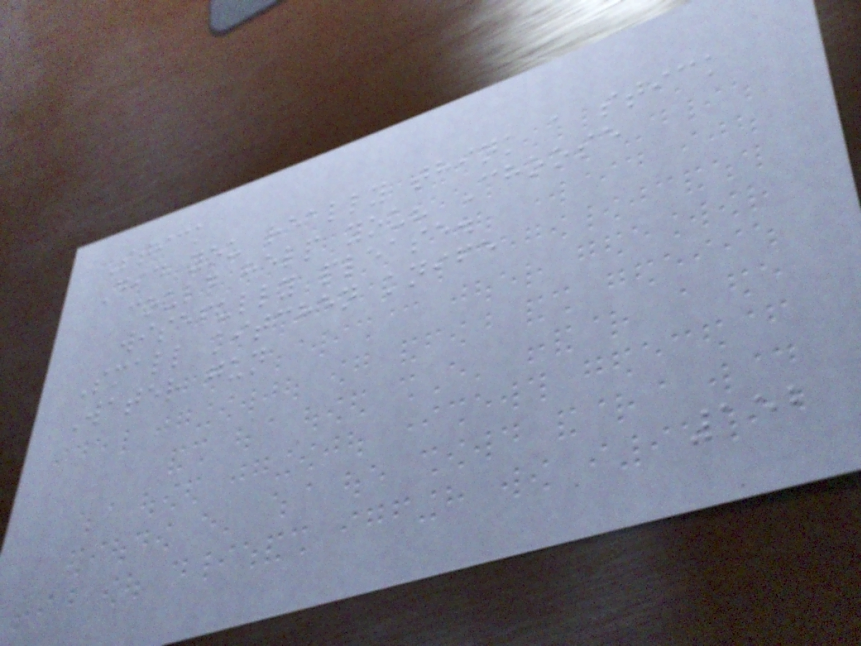Stick
Did you really think a stick
could help you? Choose
wisefully please.
Small kitchen knife
Water gun
152
